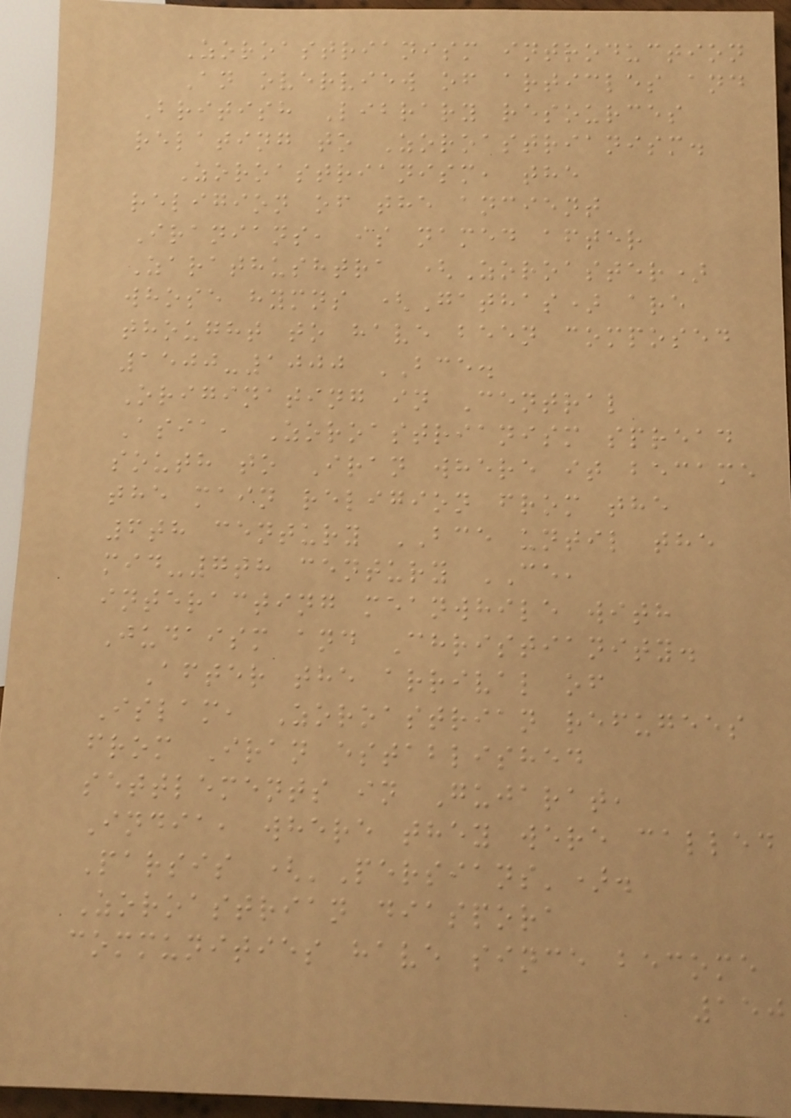Zoroastrianism introduction
An overview of articles and
British Library resources
relating to Zoroastrianism.
Zoroastrianism, the
religion of the ancient
Iranians, is named after
Zarathushtra (Zoroaster)
whose hymns (Gathas) are
thought to have been composed
1500-1000 BCE.
Originating in Central
Asia, Zoroastrianism spread
south to Iran where it became
the main religion from the
6th century BCE until the
mid-7th century CE,
interacting meanwhile with
Judaism and Christianity.
After the arrival of
Islam, Zoroastrian refugees
from Iran established
settlements in Gujarat,
India, where they were called
Parsis ('Persians').
Zoroastrian diaspora
communities have since become
150
